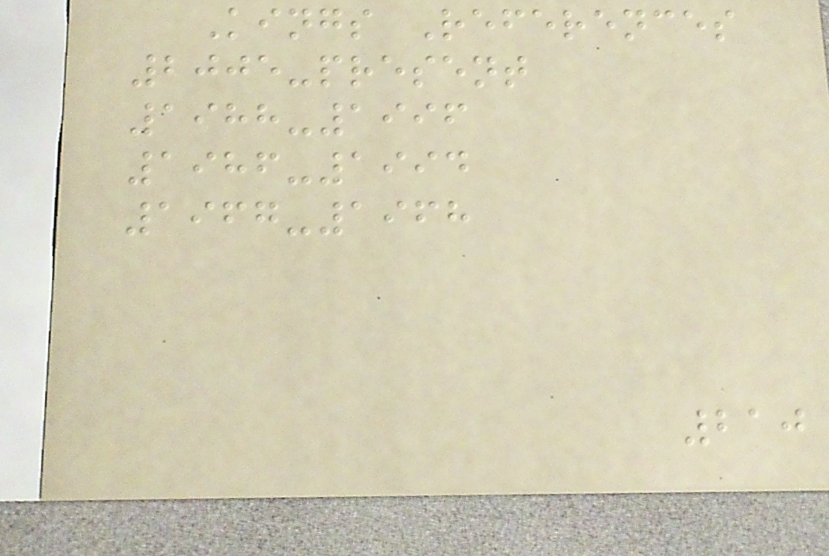Kings References
2005-present
1988-1996
1986-1994
1967-1968
210
